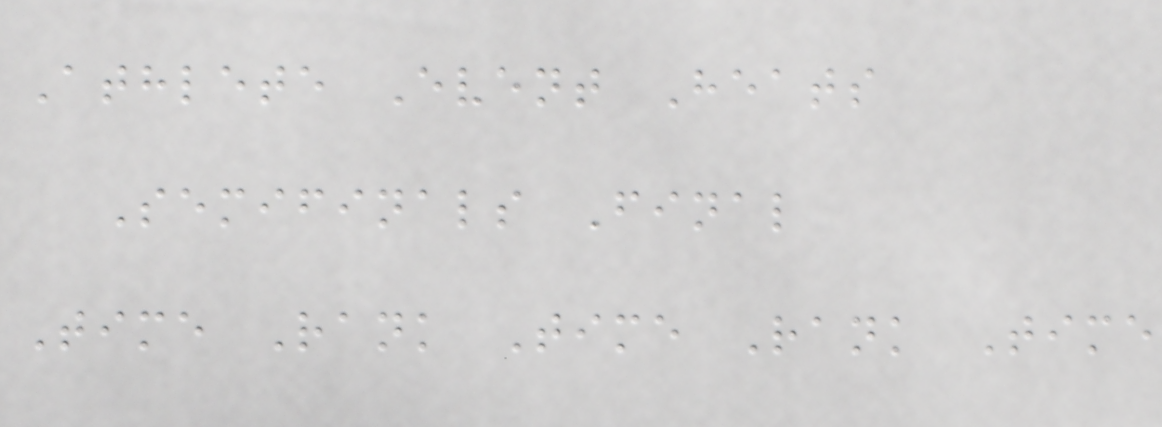Athlete Event Heats
Semifinals Final
Time Rank Time Rank Time
